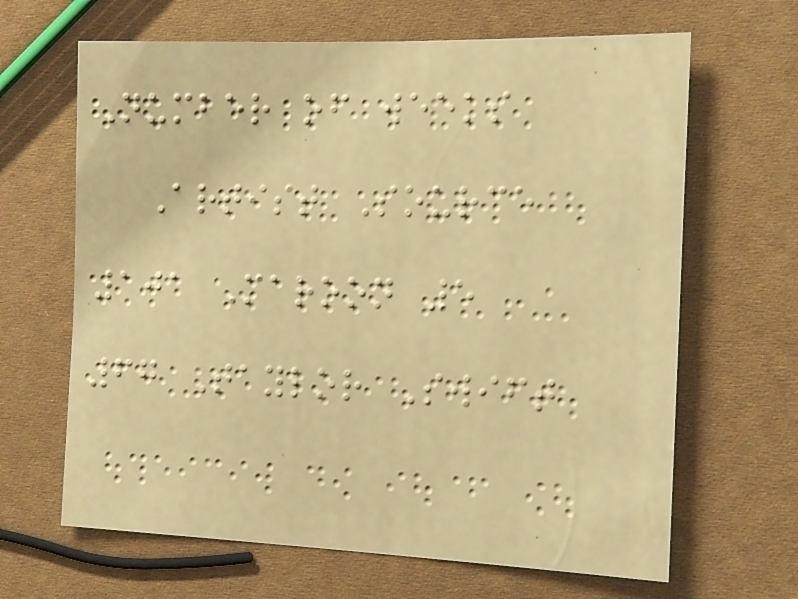Number of weeks
Artist Source
101 Maroon 5
67 Taylor Swift
